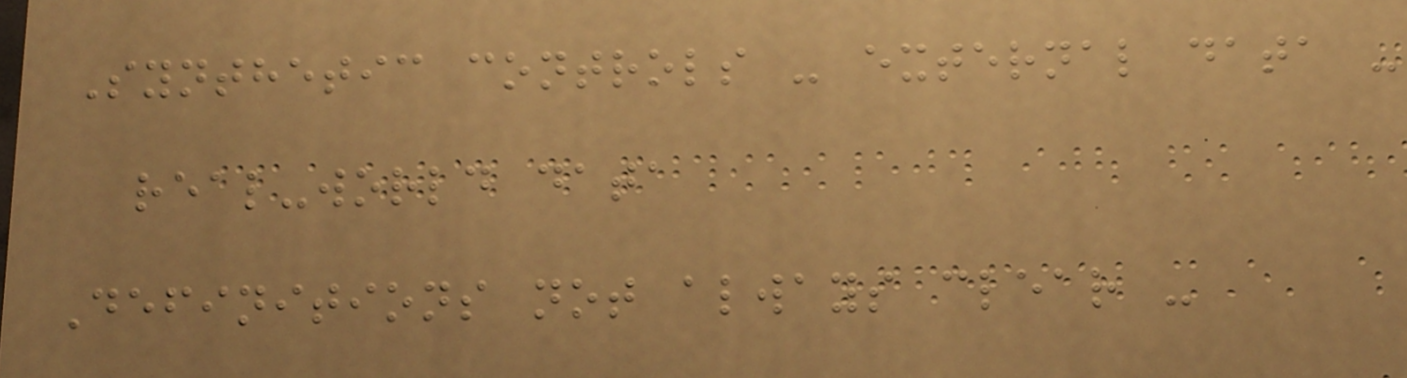Synthetic controls - external data -
real-world data
Definitions not always clear -
